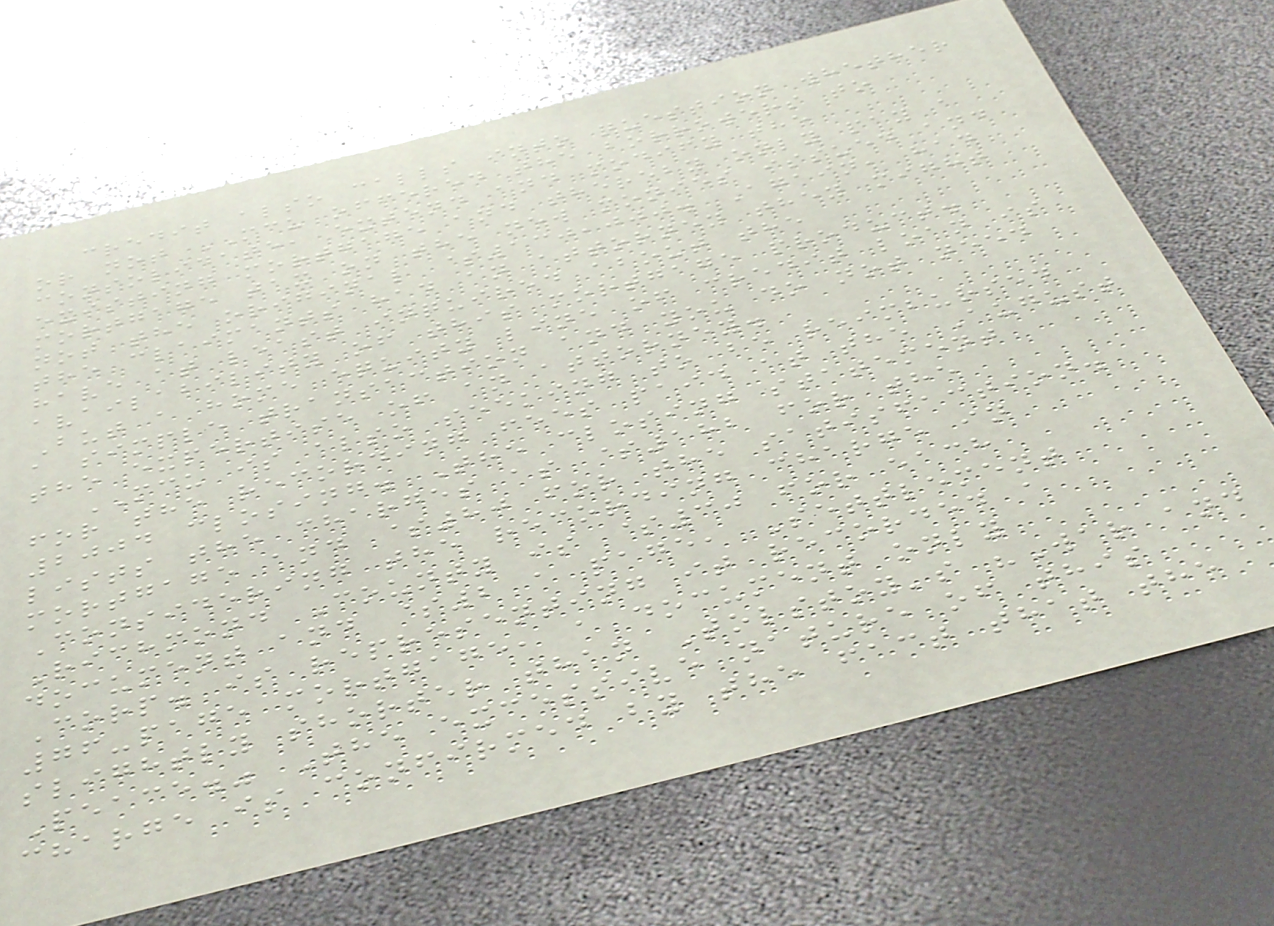credit also calls into question whether
or not MCU offered the borrowers to
consolidate, extend and modify the
existing mortgage and thereby only pay a
mortgage tax on the new monies issued and
not the original $130,000. Again, had
the claimants had an attorney they might
have at least inquired about the
availability of this mortgage product.
But a home equity line of credit loan is
a simple transaction and you do not need
the expertise of an attorney.
MCU is also seeking to be reimbursed
for the recording fees paid at the August
2004 closing. The closing statement
lists the charges as $182 for the
mortgage and $80 for the satisfaction.
Considering the recording charge in
Richmond County is $30 for each
document and $2 a page, Settlement
Corp. is representing it recorded a
76-page mortgage, a document only
slightly shorter than Tolstoy's "War and
Peace." The excessive nature of this
charge is confirmed by the fact that the
